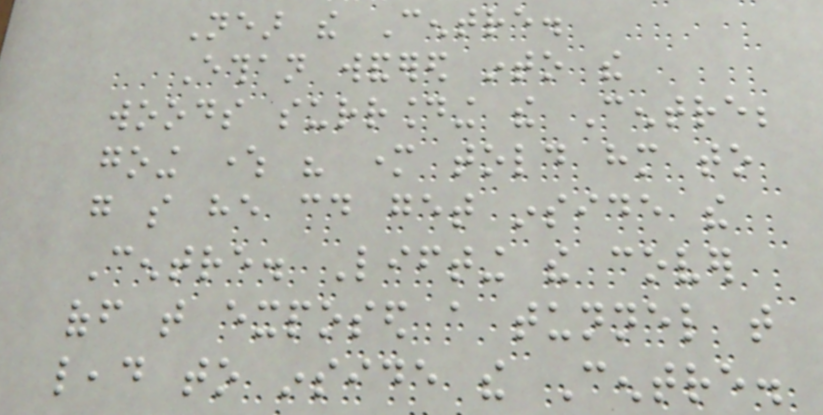Near the Centre.
Ethan wandered into the
woods surrounding the Centre;
going where his mother told him to
go so he could get inside the
Centre. Lifting the cover
off that exposed a tunnel that
lead to inside the Centre.
